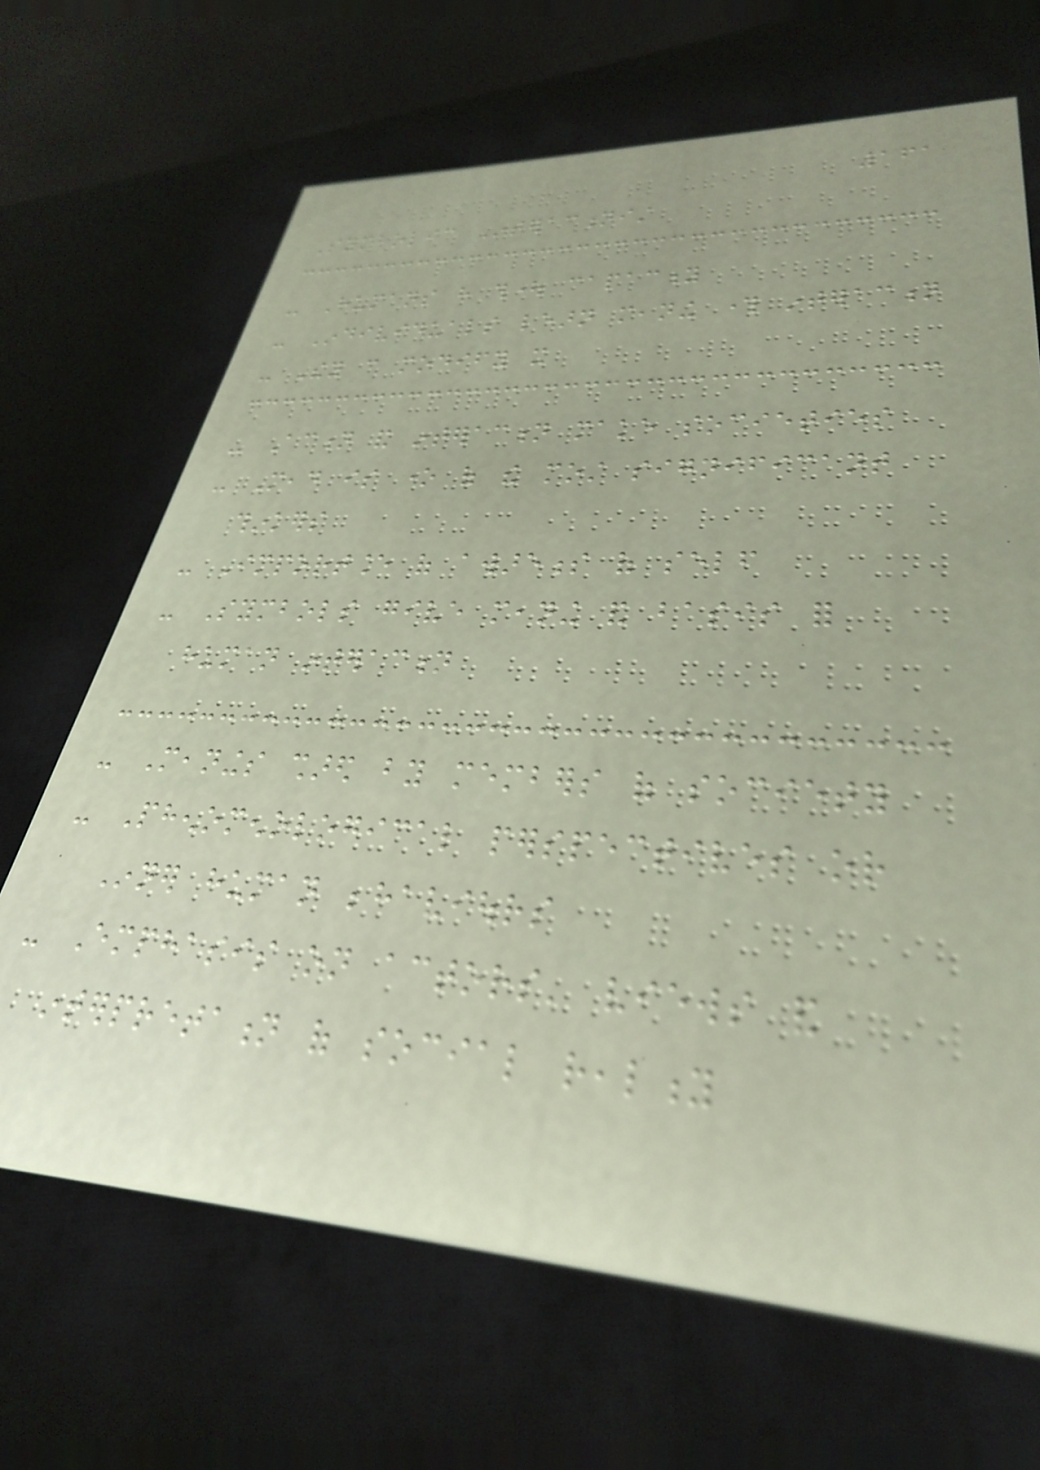161
Symbolic Interactionist
- Humans have thought capacity
- Individuals learn meaning through interaction
- They can modify it
- Action and interaction make societies
- Mead is one of the most significant
thinkers
- Importance of awareness of self
- Symbols give meaning and basis for
human interaction
- Meanings shared by members of society
- Phenomenological perspectives or
Inner human behaviours
- Emphasis on actors' views and
interpretation of social reality
